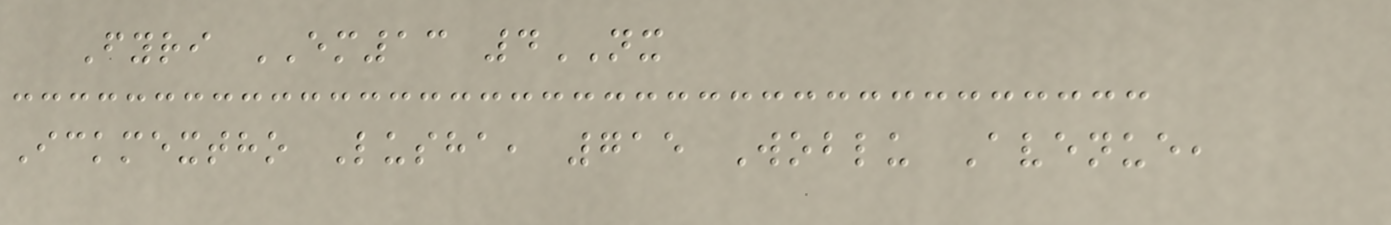Fyri EM13 4NX
Ickmextho Lusha, 715 Woblu Avenue,
